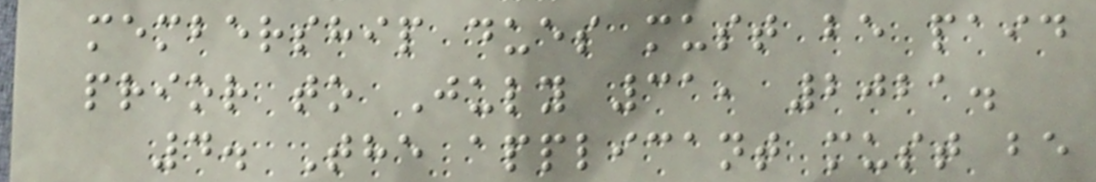membership dues must be paid
prior to July 31, 2021.
4. The applicant must be
